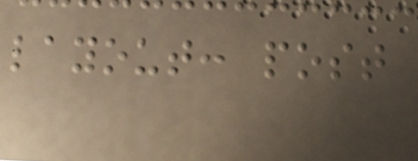layout: post
